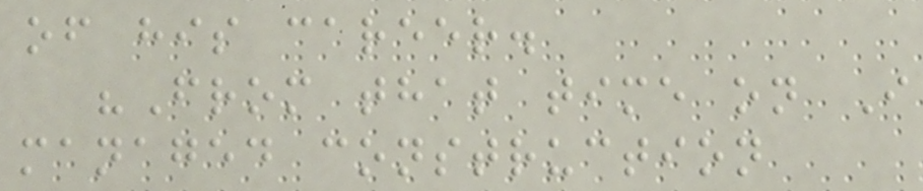of his career.
"From that time on I
managed construction
